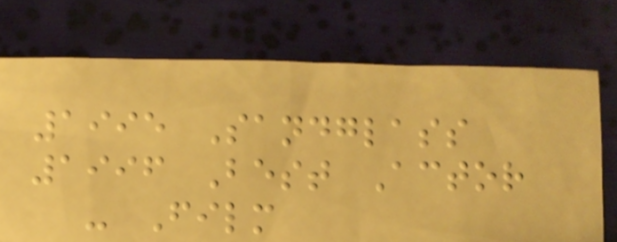1995 Sandglass
1996 Best Actor
- Film
